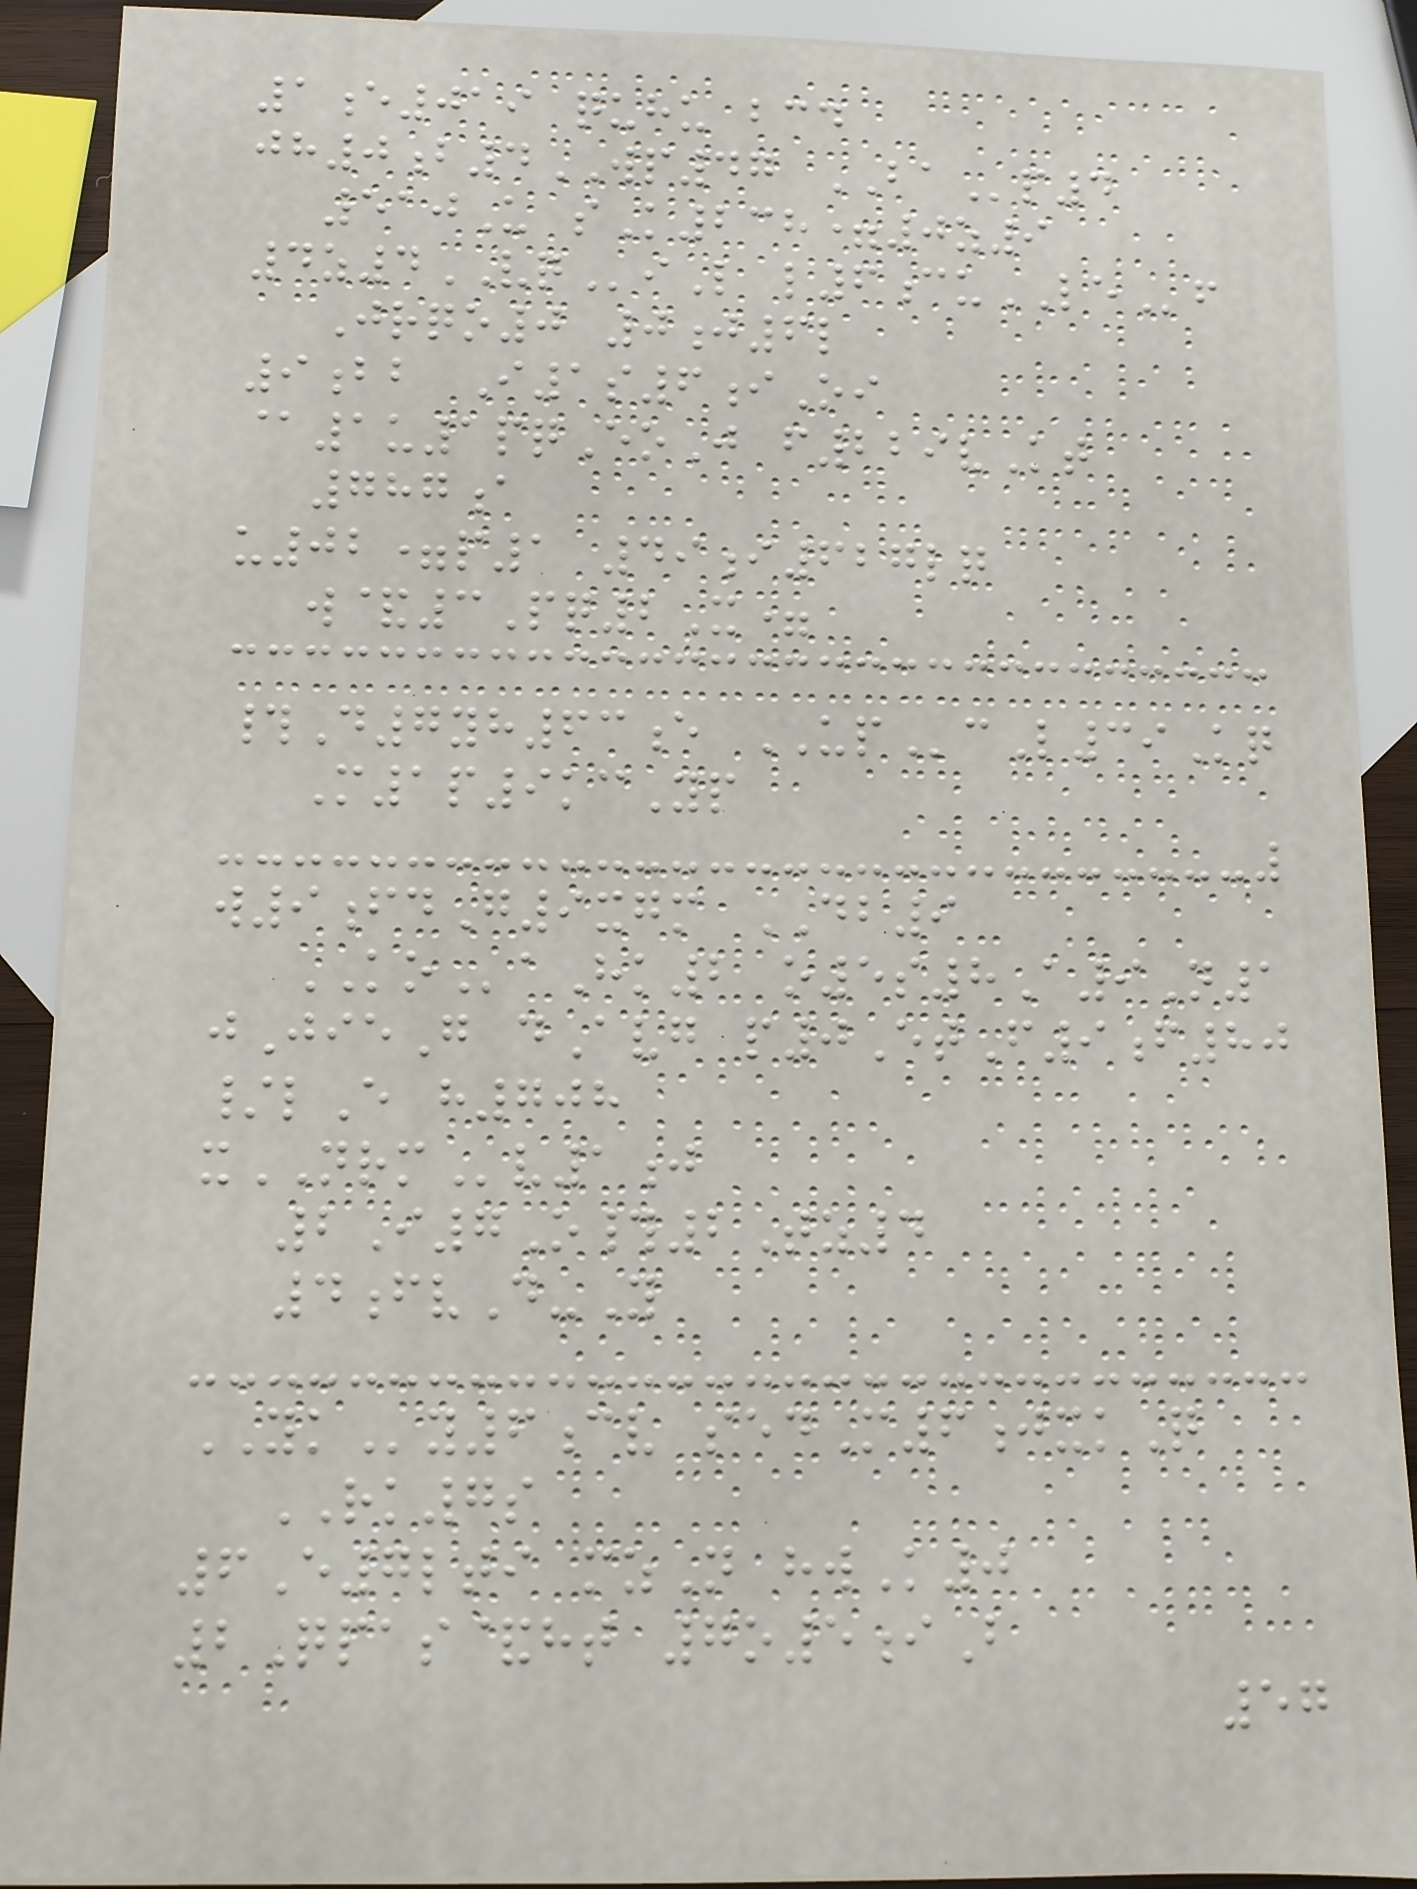1e019 quhu bcd
jh0b4WP47 BAp4
510U sK238=0z9
4z4VQiL l6cuLEf
Jrqo0 0j6l
9bb I1s6iOi
@1u1pqEoJ f229vKt
787a
u02=p1 49i627lq
w&3Pq2X=
#D7yh63e UPcL39Kq
M1p9kcYp
w9fdG9xgm DB9
KOaHk2 o5s8A9N1
jJieG dAvg p0EtF9f80
/lE h708
xNRMv1j
2I7O#2Tz4
4fvD-Y
YKy6cv sedM6jxkQ
RK7s
6E7lti mzN hwK0
2Qpas&ht 7o5iB
57
